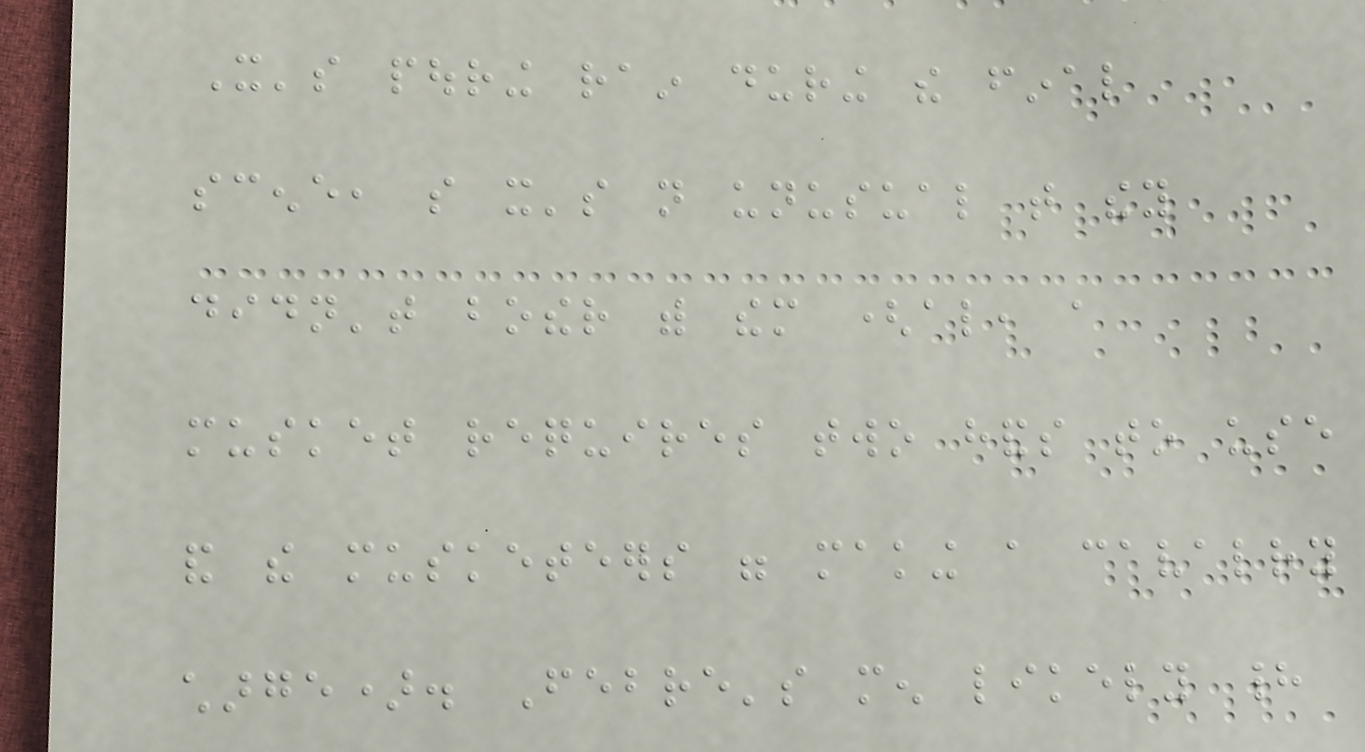It's pouring rain during the final
scene, so it's not unusual that they
didn't bother with them (also, a
musket requires two hands to use
and the musketeers were making a cavalry
charge). Febre's men likely had
